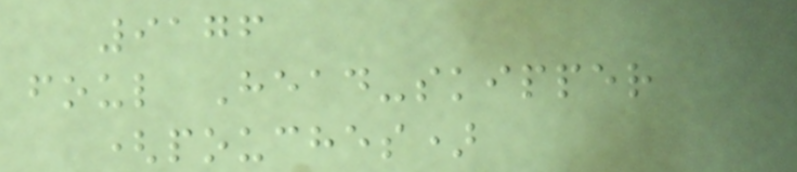9176
foul Head-skipper
(pouches)
